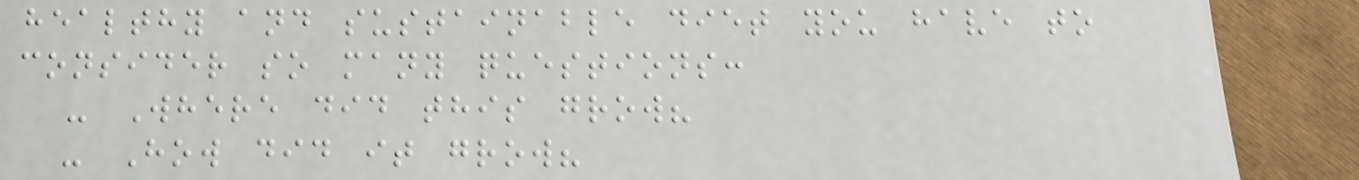healthy and sustainable diet you have to
consider so many questions:
- Where did this grow?
- How did it grow?
